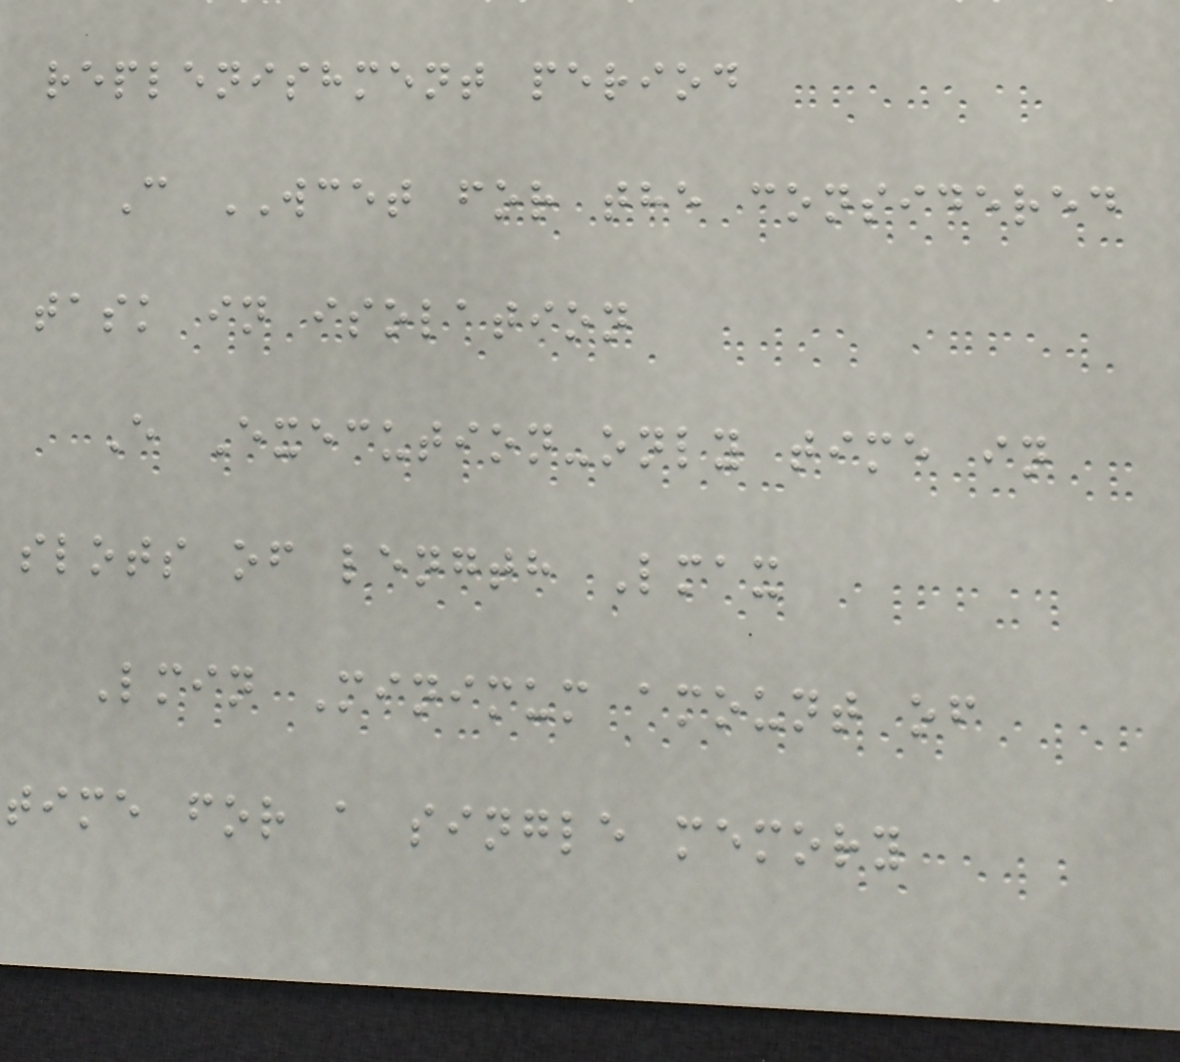replenishment period
C WCET for the considered
task in isolation
E Execution-only time in
slots of length Lmax
Lmin Minimum amount of
time for a single memory
